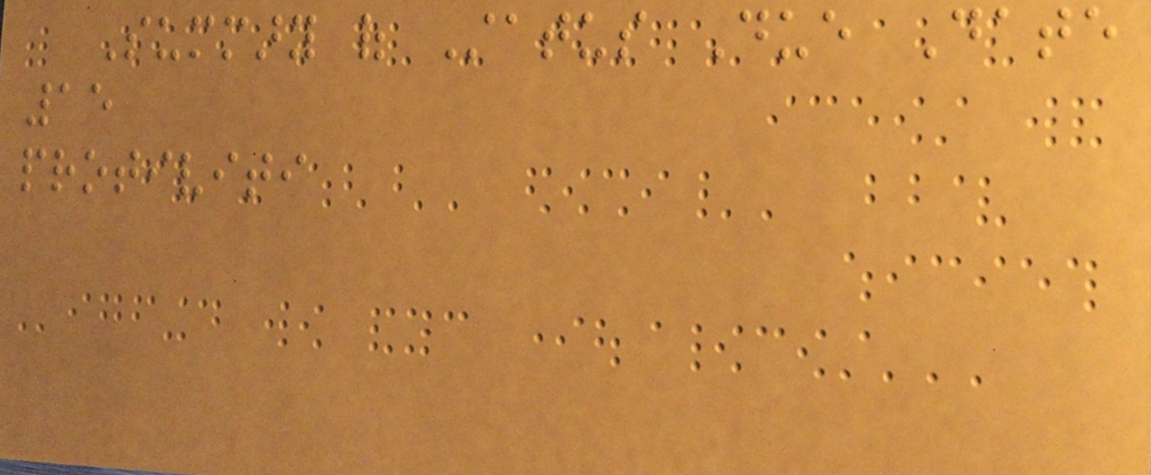Summary of Status Due Date
15
protiviti
